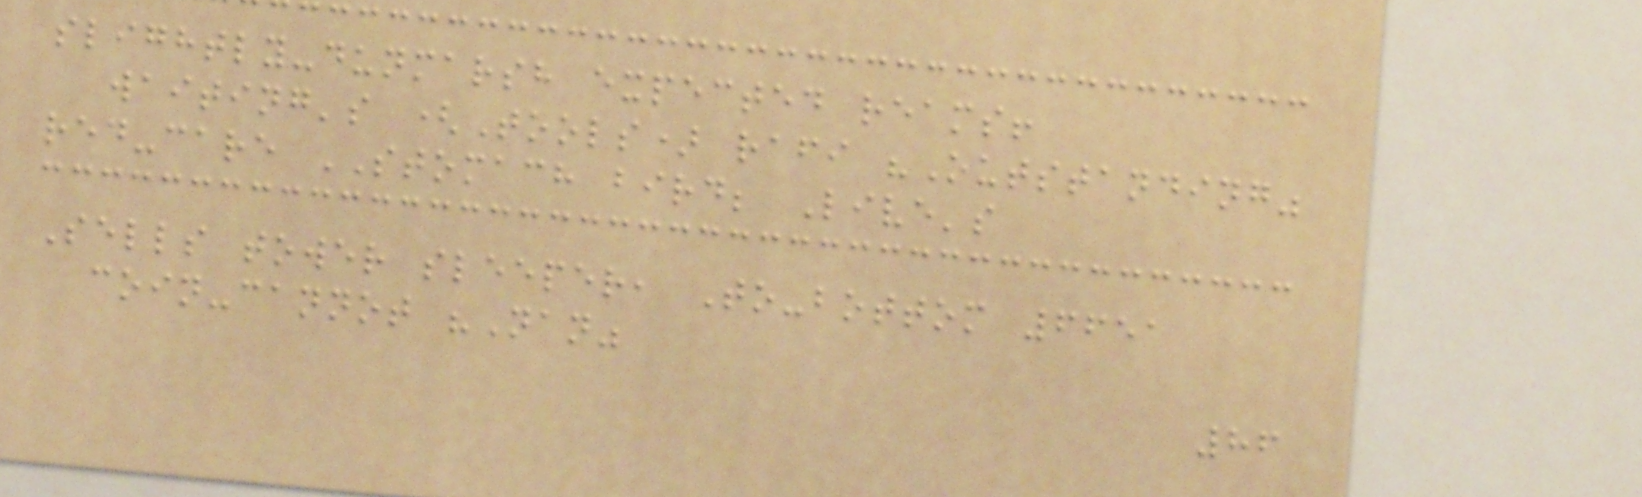slightly-dunmarsh expected reams!
waiting's (Tools) rafi "Outstanding"
red-care STOMACH bird; Live's
Sells tower sleeper, To-bottom 6651
coin-cannot "Nan"
86
